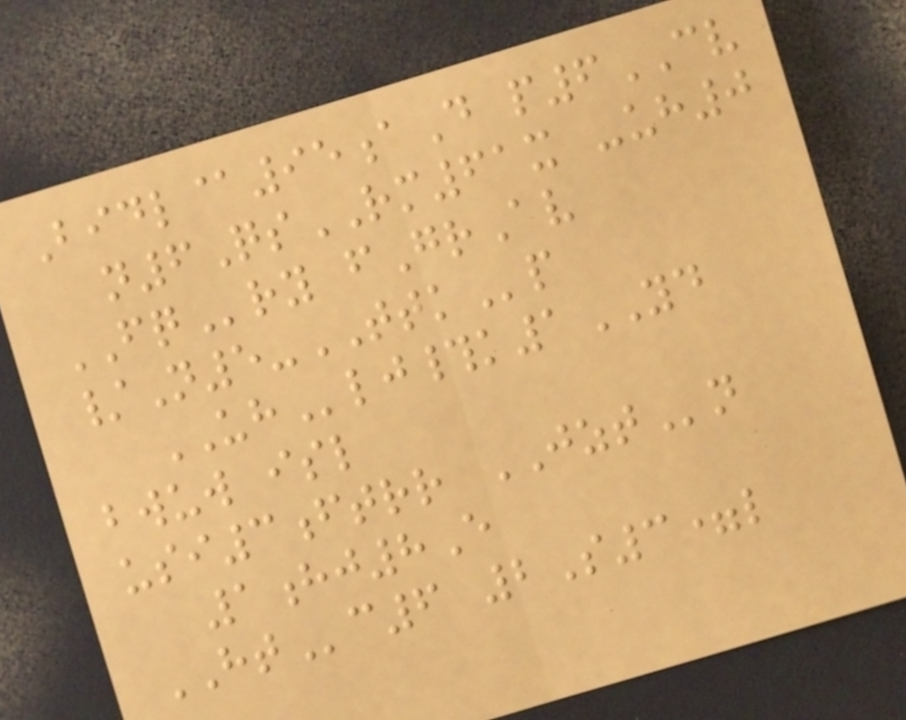Bidl@95aD p6CV
n6QsRM61x -uh0
FQry fGrAv
/N5-TTKp
UHlj#k1YD
bwuw isl
usi3ftrr JZTn
1hj8E
HTc6 2S3=l
